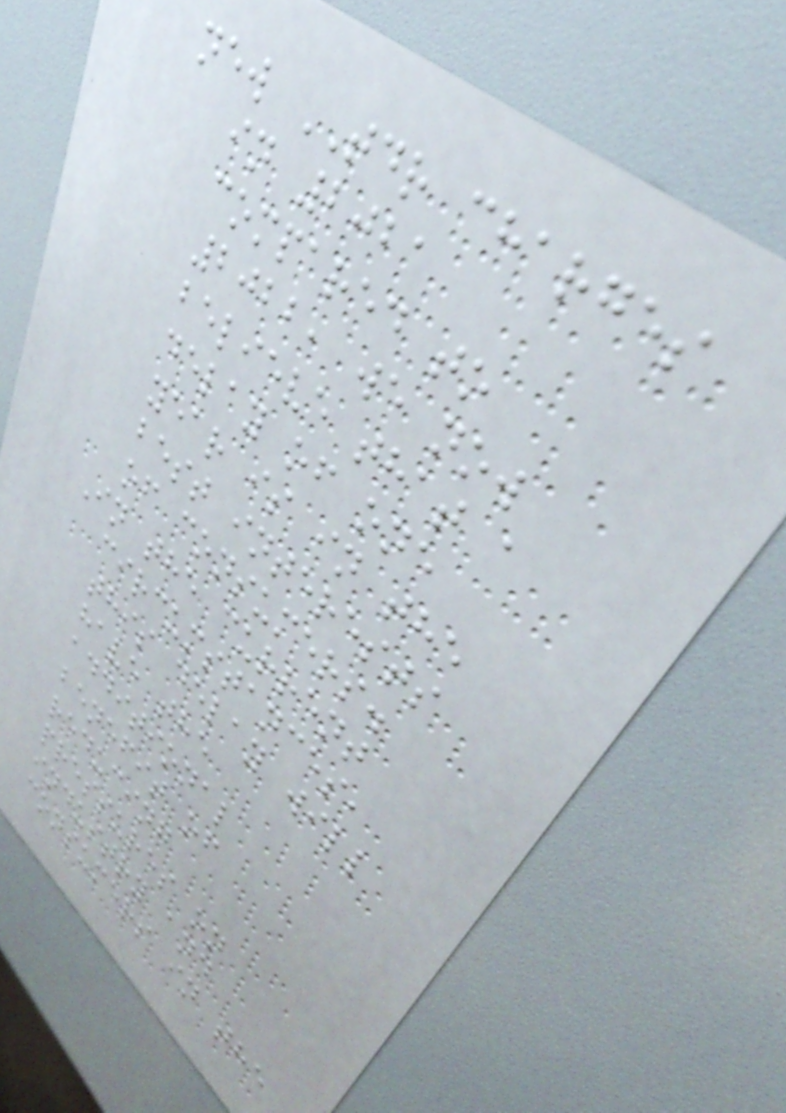new TDR charges
in 2021
compared to
2022, we now
believe that a
delay of one
year is in the
best interests
of consumers.
In the current
circumstances,
this delay will
have the
additional
benefit of
reducing
pressures on
industry and
consumers in the
